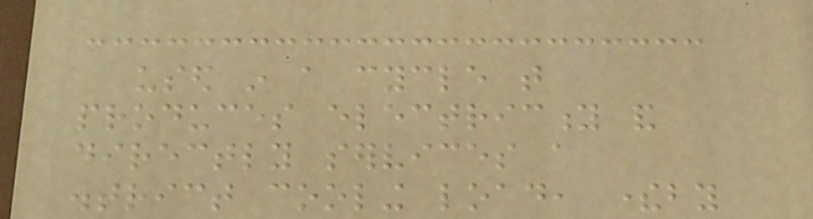used in a cycle that
produces electricity and
directly services a
district cooling load, thereby
